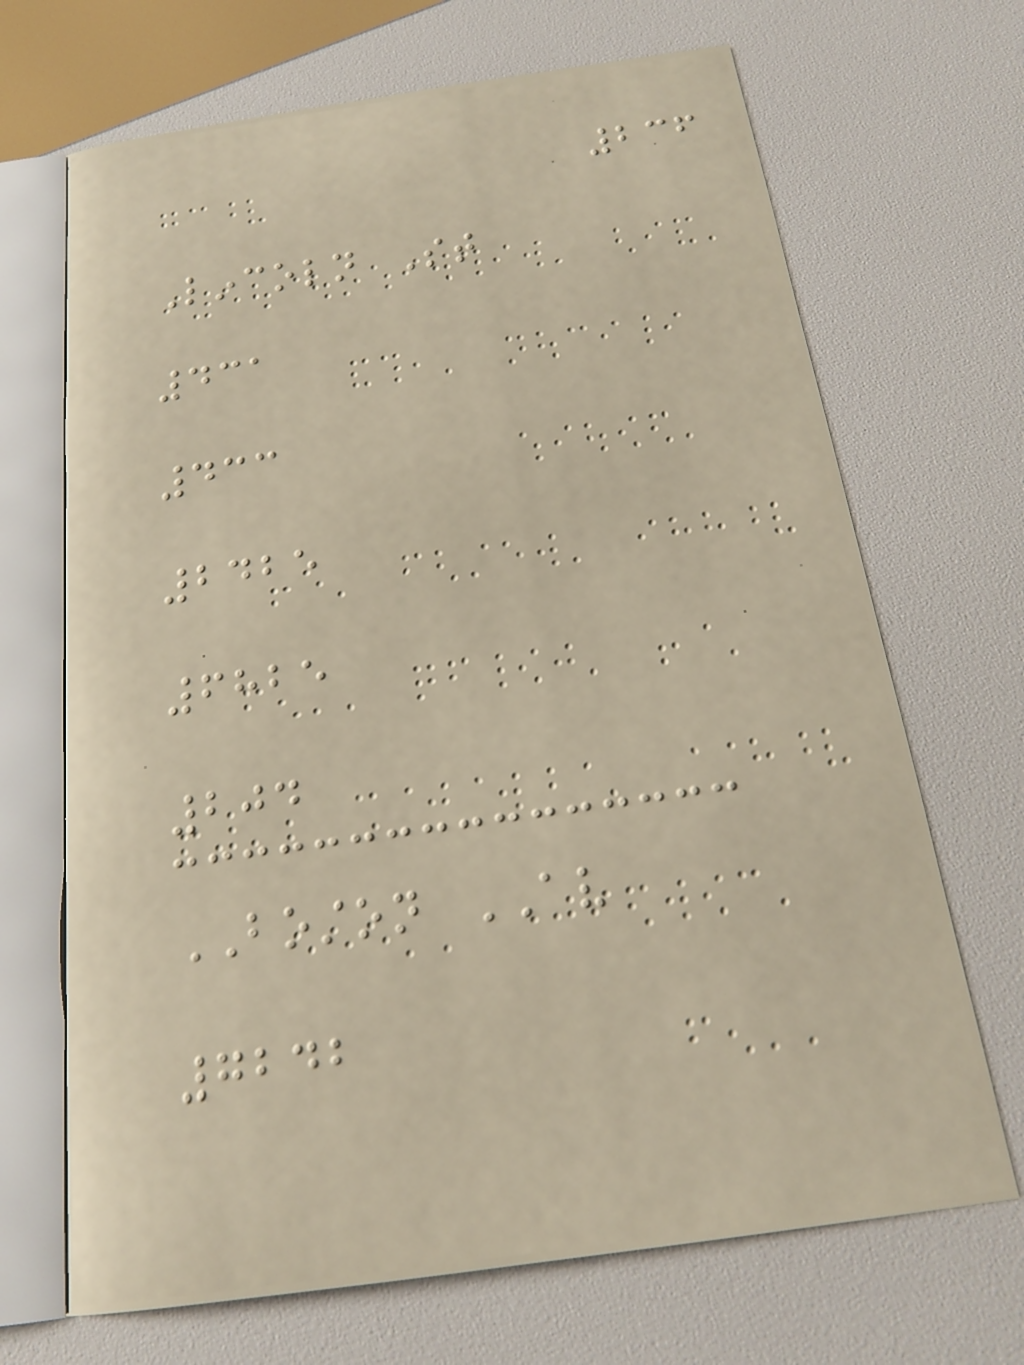236
Lincoln St
431
433
2425
6825
204
BOSTON AV
7242
